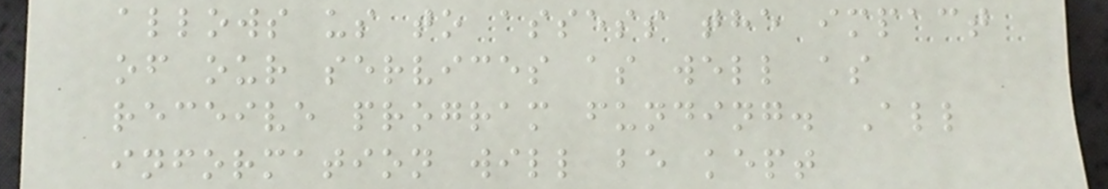allows us to assess the impact
of our services as well as
receive program funding. All
information will be kept
